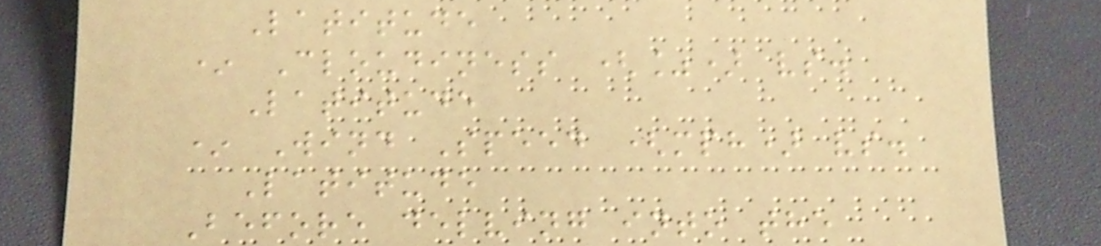Latitude
* Cloudiness (%) vs.
Latitude
* Wind Speed (mph) vs.
Latitude
Before delving into the
